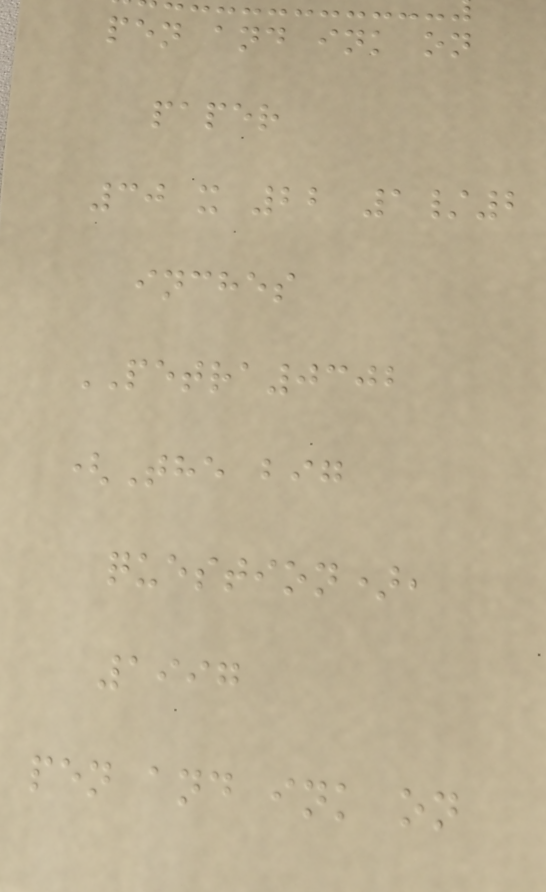pen and ink on
paper
30 x 22 1/2
inches
PETRA0302
(The big
question),
1997
pen and ink on
